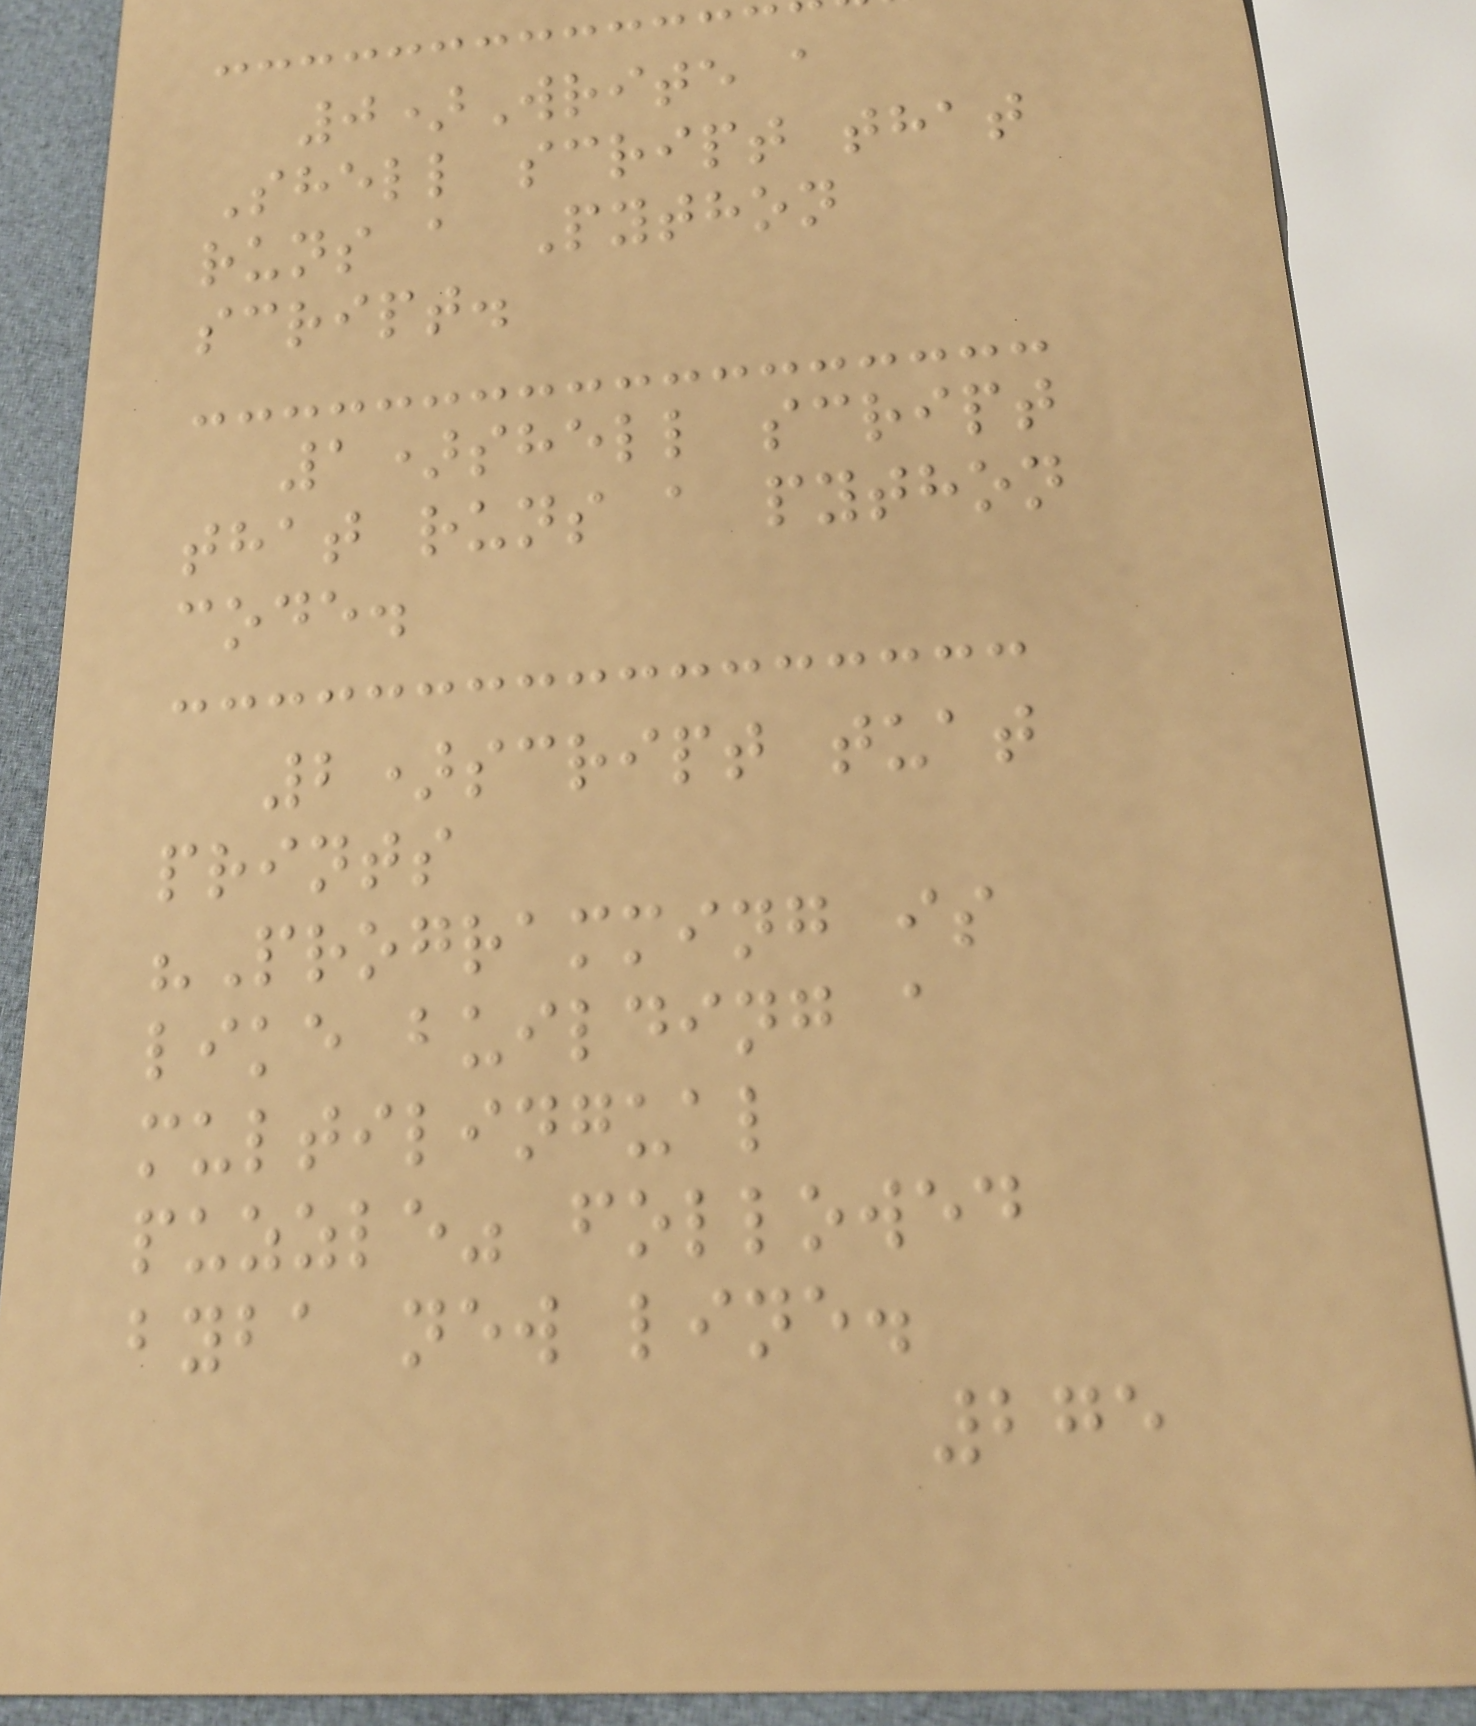0)Write a
Shell script that
runs a Python
script.
1)shell script
that runs a python
code.
2)script tuat
prints
"Programming is
like building a
multilingual
puzzle" followed
byba new line.
275
